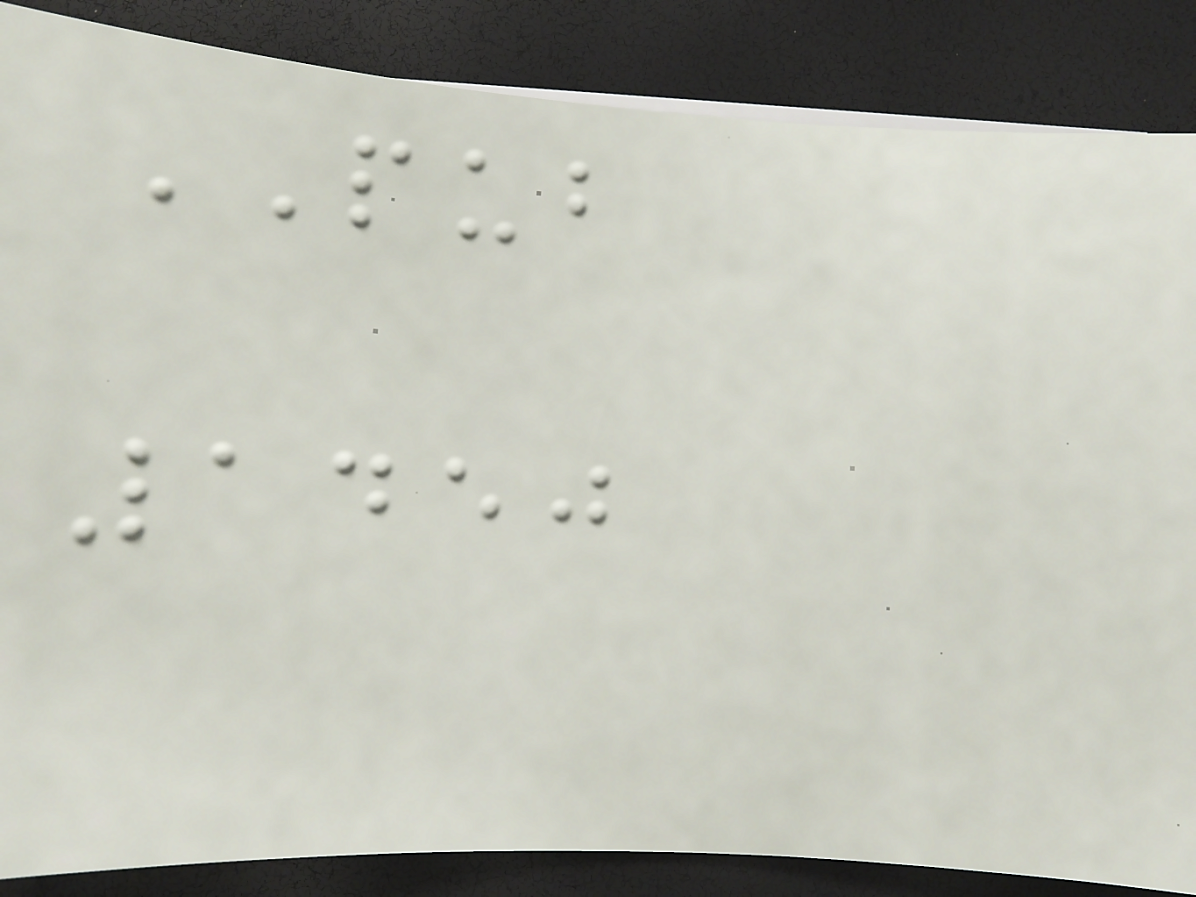PUB
1450
